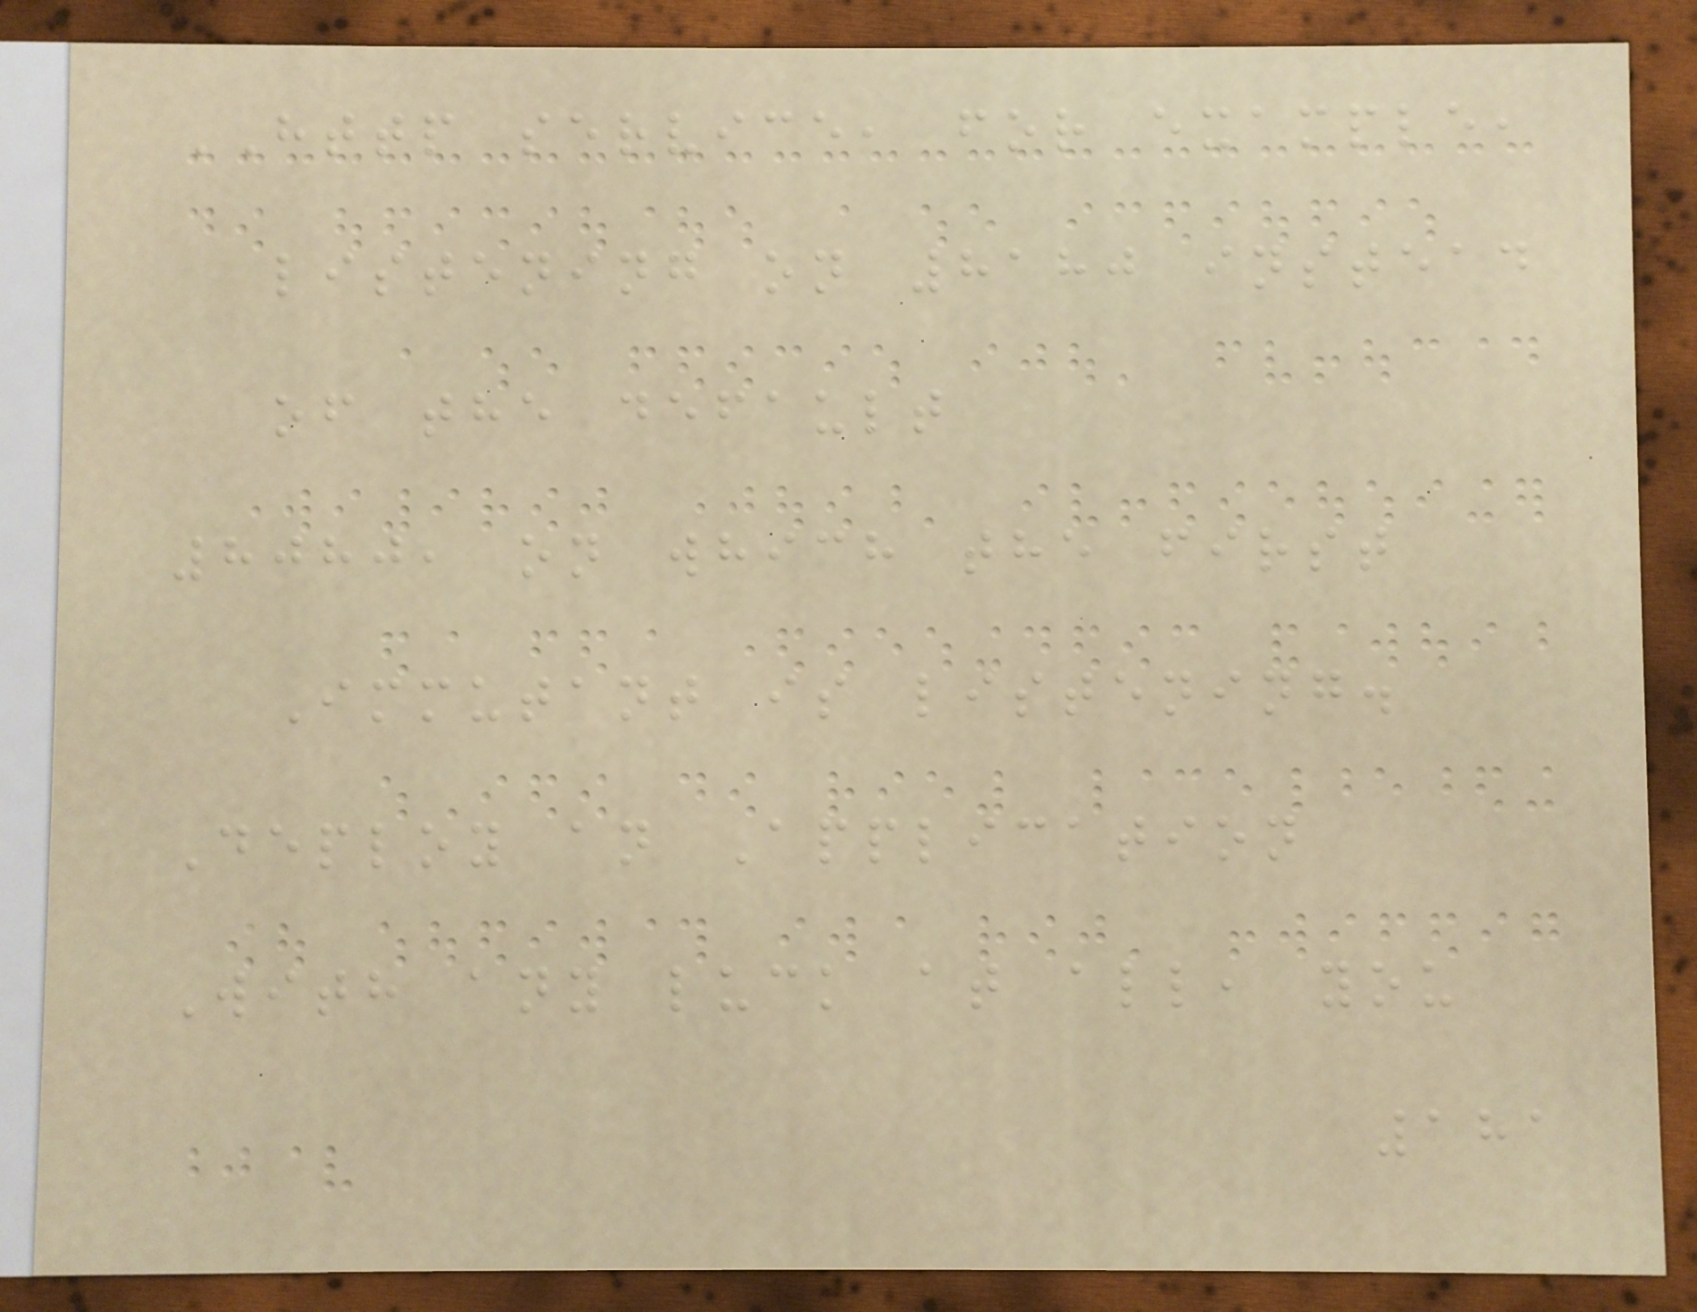HTTP service, for example,
listening on 8180 instead
of the default
8080, on which the first
Immutant is listening.
Deploy an Application
With any luck at all, you
181
